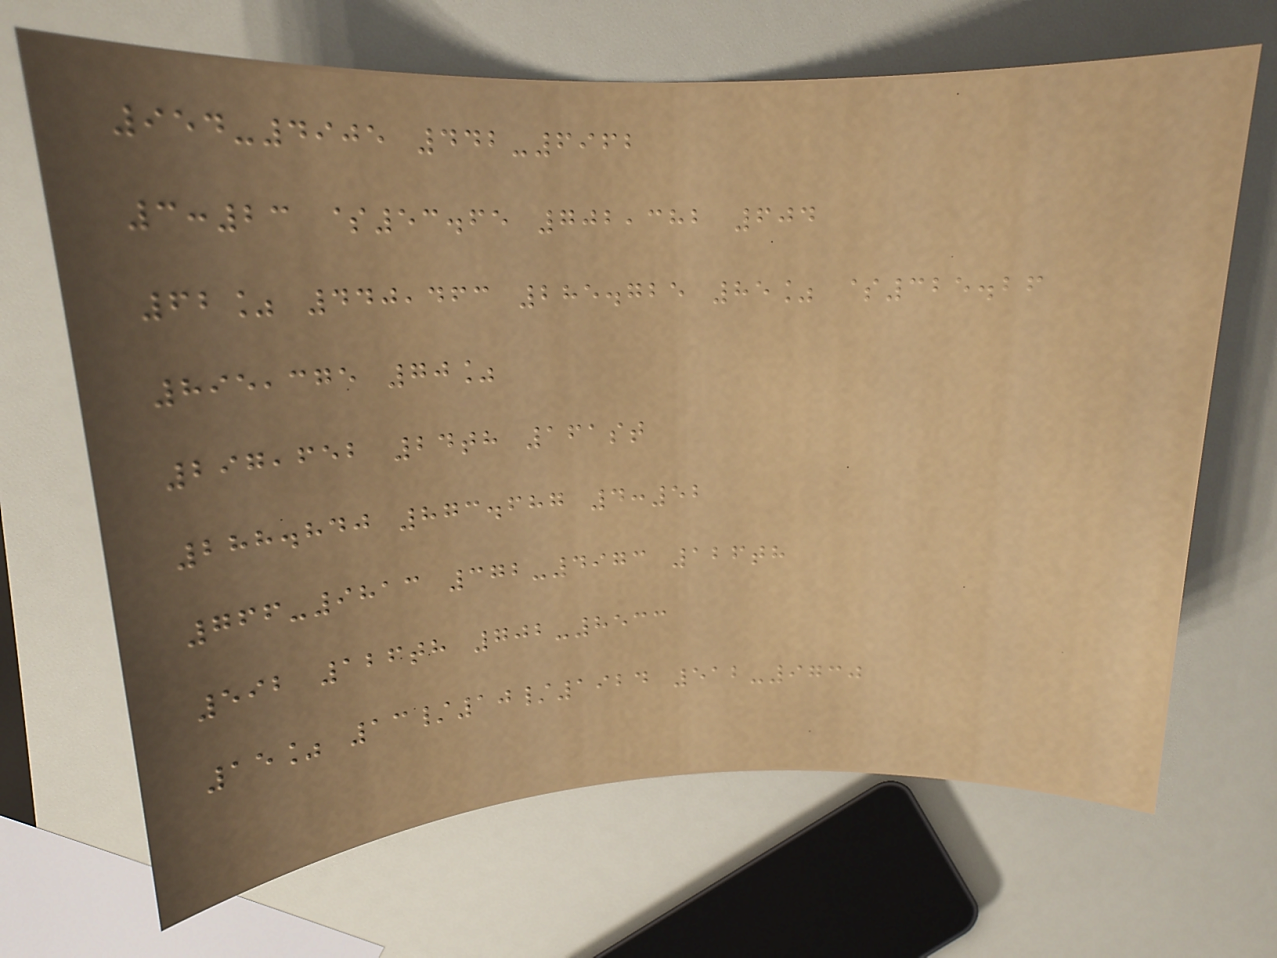954-4905 442-6962
3:23 $53.65 702,382 604
62% 440,463 285.725 85% $325.26
895,375 70%
297,652 24th 161st
288.840 873.687 4:52
766-9813 372-4973 126th
592 126th 702-8533
15% 13/10/1924 512-9730
